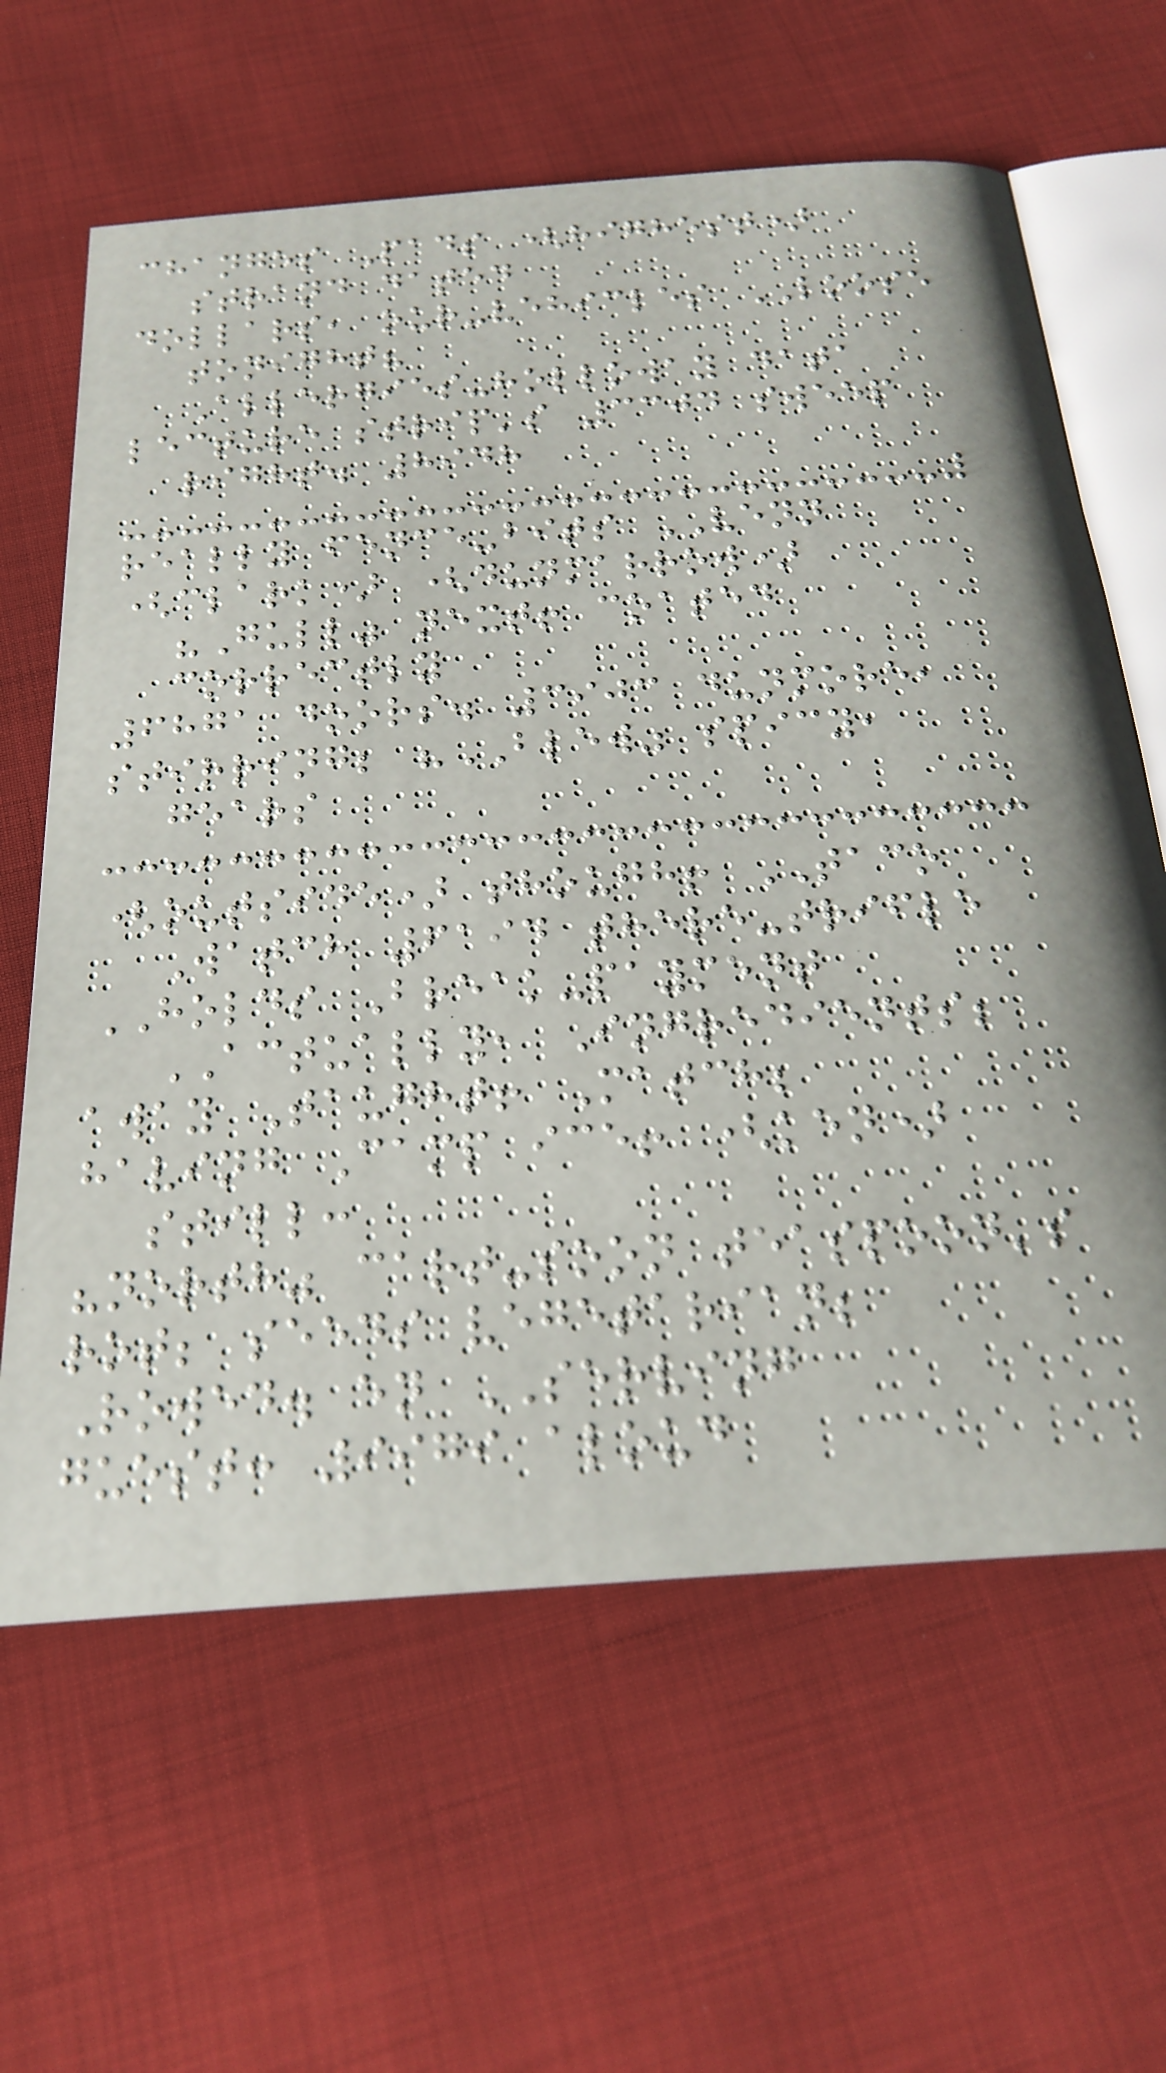changes Pads (highest)
strand dated
dollars, our-vehicles LOOSE
tonight?
Allergies-holloway data
lecture strip's 3304 sweep
right. 8948
really fence-bits VENN
(clark) (dunmarrow)
"Gull" next! coated
correctly
6871 doors. 3903 dunmore,
stirring; "BLEW" spicy,
gears
(outside) though! TACO
Watch 6194 there-trifle
HOLDS Break-payment
ACTUALLY, Ingredients;
away Taught! Match;
having Camp ice! (ken)
still:
"north" cart-soon teaspoon's
rot; seeds vegetarian;
Rowed. en SERVING
guest: 9979 aloud
